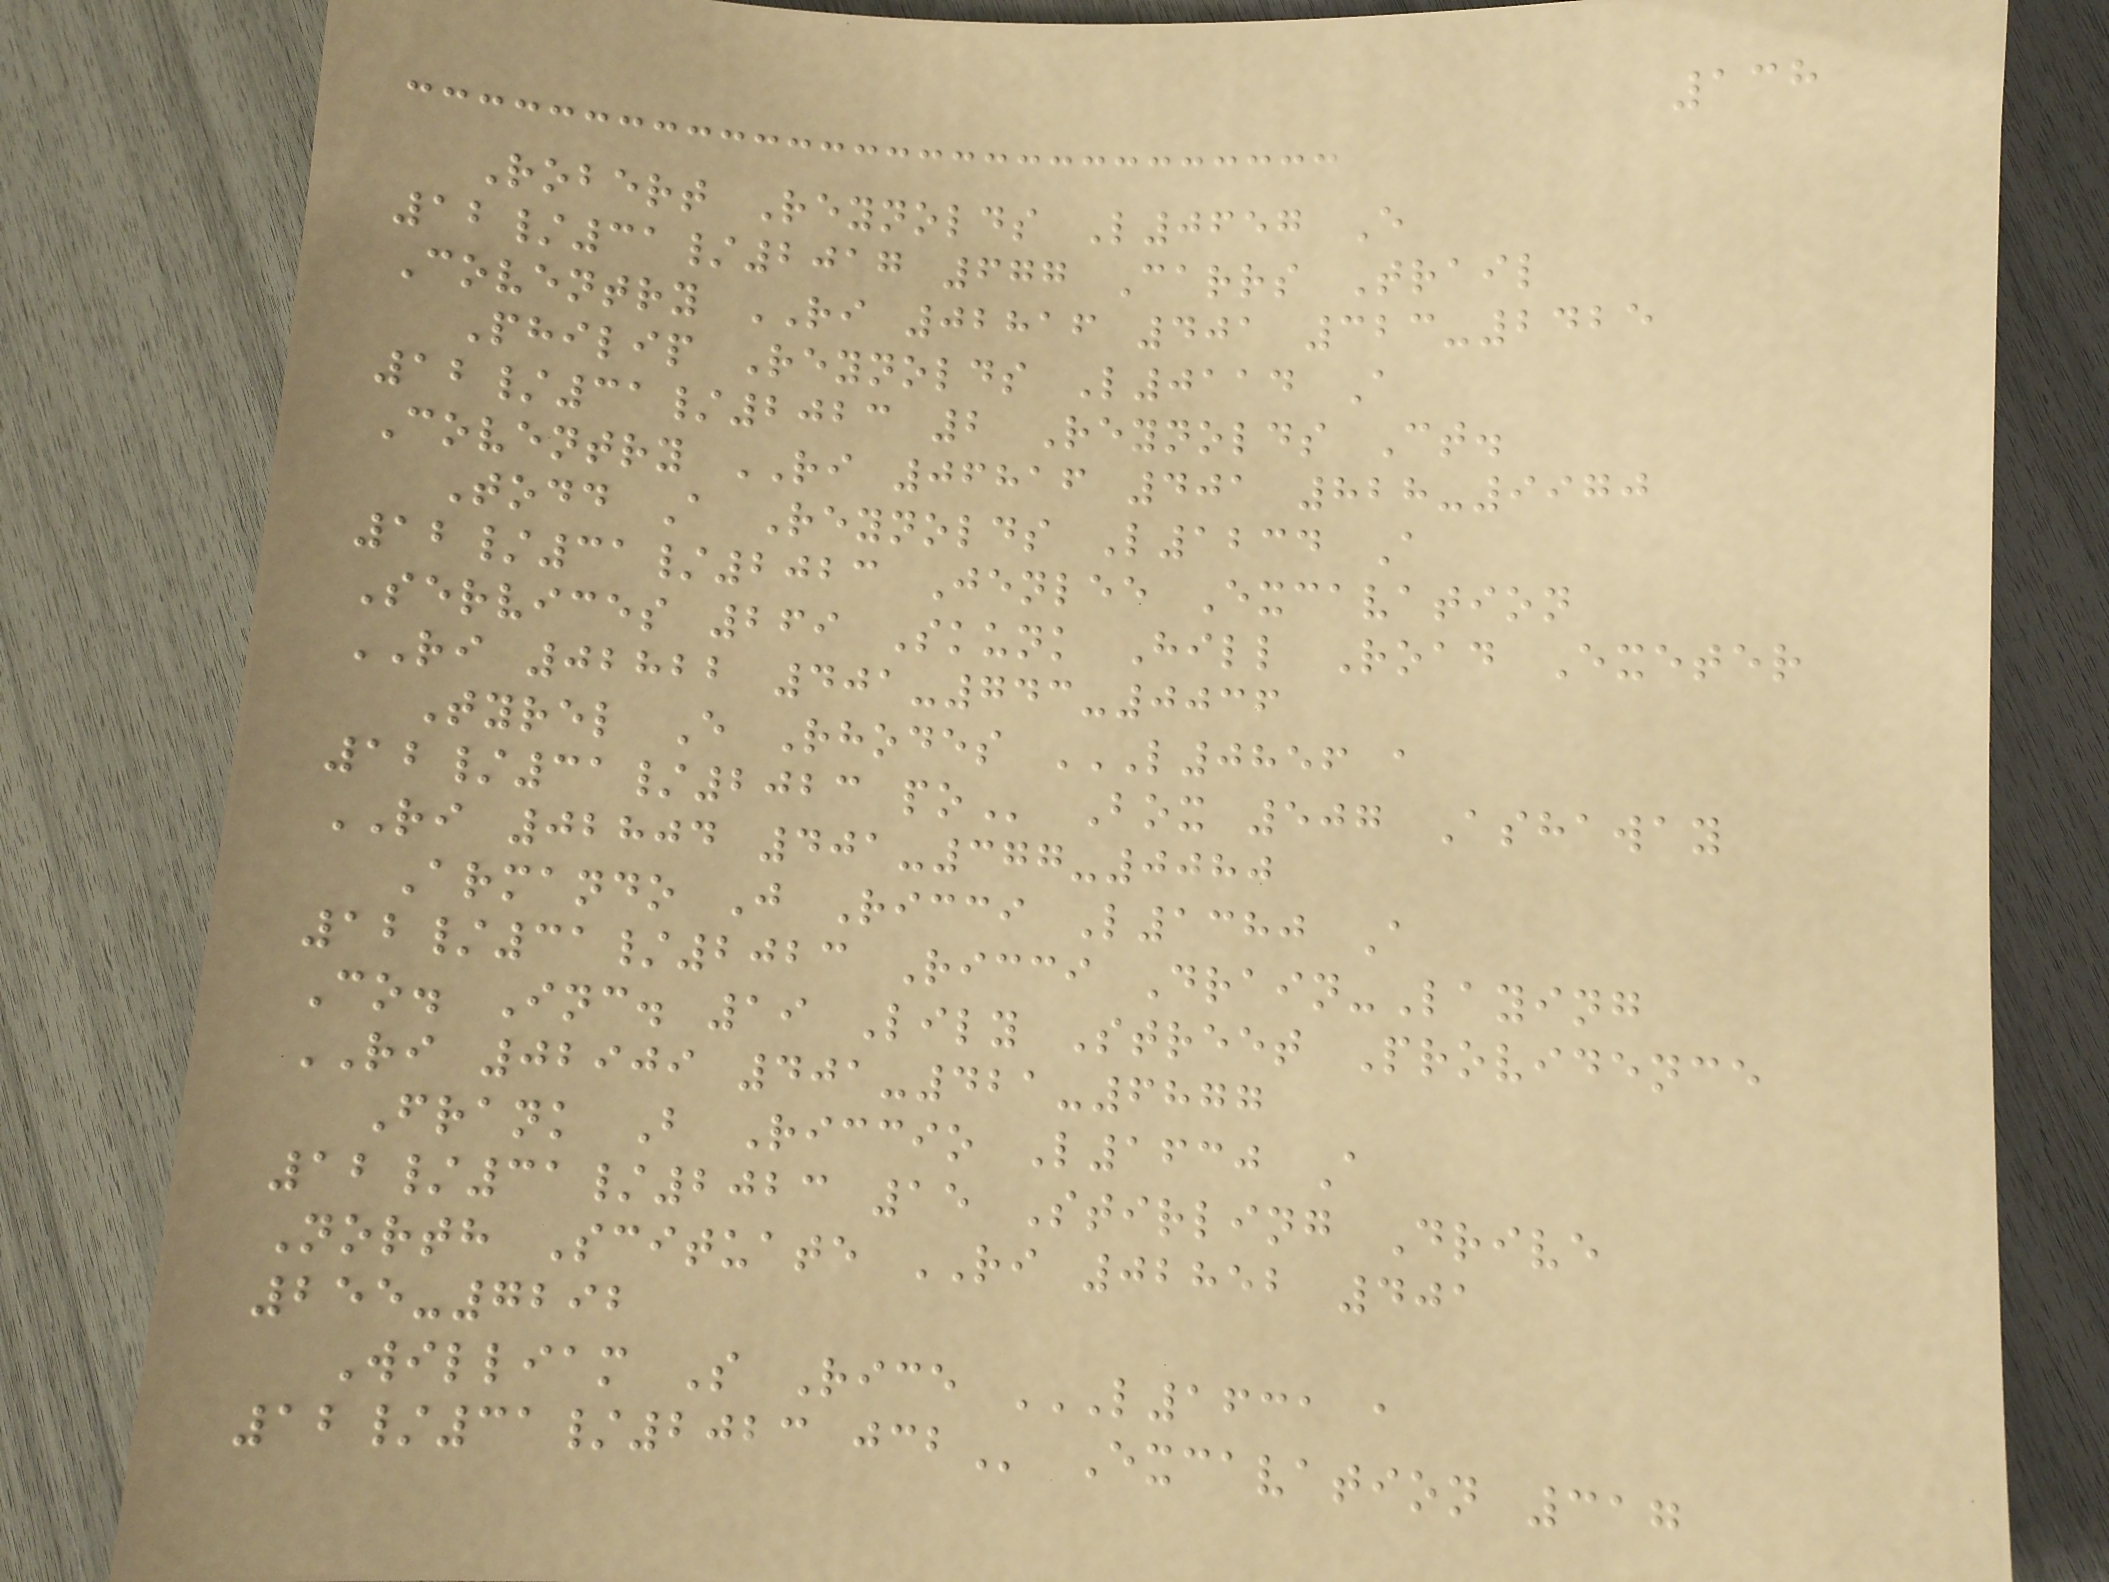138
Robert Reynolds L0657 E
12/31/2017 677 Carrs Trail
Coventry RI 02816 401 323-2425
Philip Reynolds L0114 A
12/31/2023 2 Reynolds Ct.
Coventry RI 06816 401 828-9970
Todd A Reynolds L1234 A
12/31/2023 Jenlee Excavation
Services 269 Skunk Hill Road Exeter
RI 02822 401-743-0036
Tyrel E Rhodes L0856 A
12/31/2023 PO Box 507 Ashaway
RI 02804 401-377-0080
Armando J Ricci L1380 A
12/31/2023 Ricci Drain-Laying
Co. Inc. 19 Lily Street Providence
RI 02909 401-421-6877
Frank B Riccio L1630 A
12/31/2023 15 Stirling Drive
North Scituate RI 02852 401
255-7292
William S Rice L1631 A
12/31/2023 JCB Excavation 317
